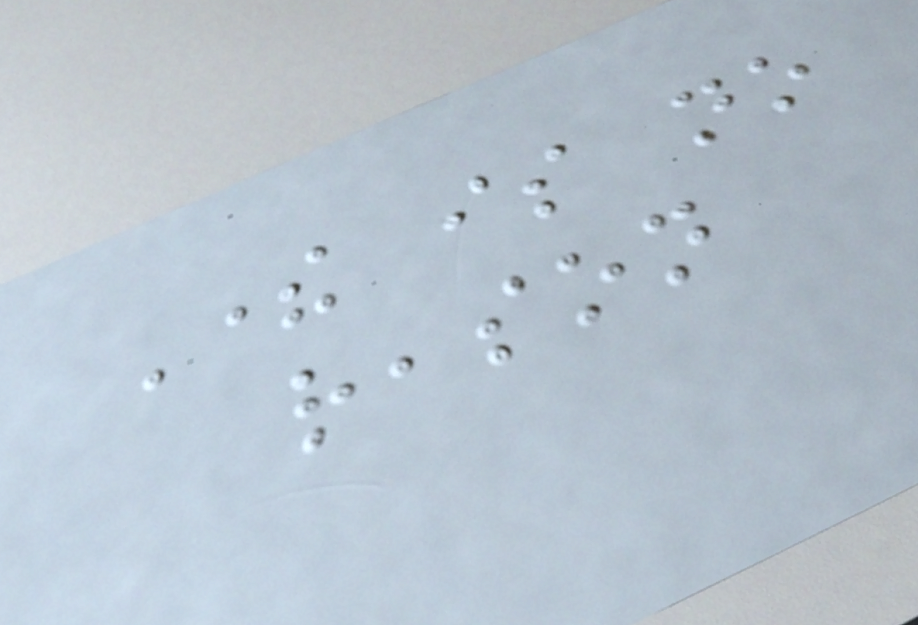There is no
reason
